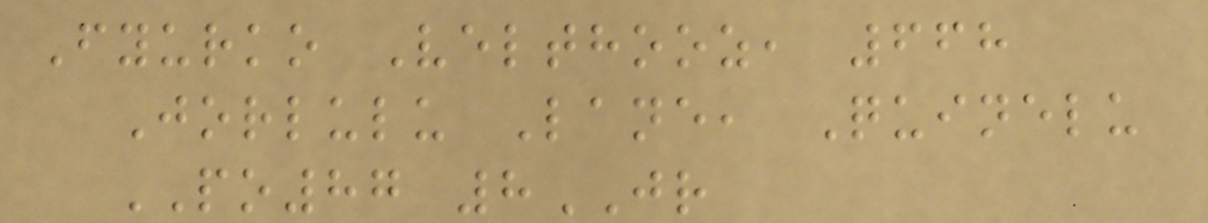Fyurko Velthooz, 668
Jorlulu Lane, Quinelu
PO87 8JR
